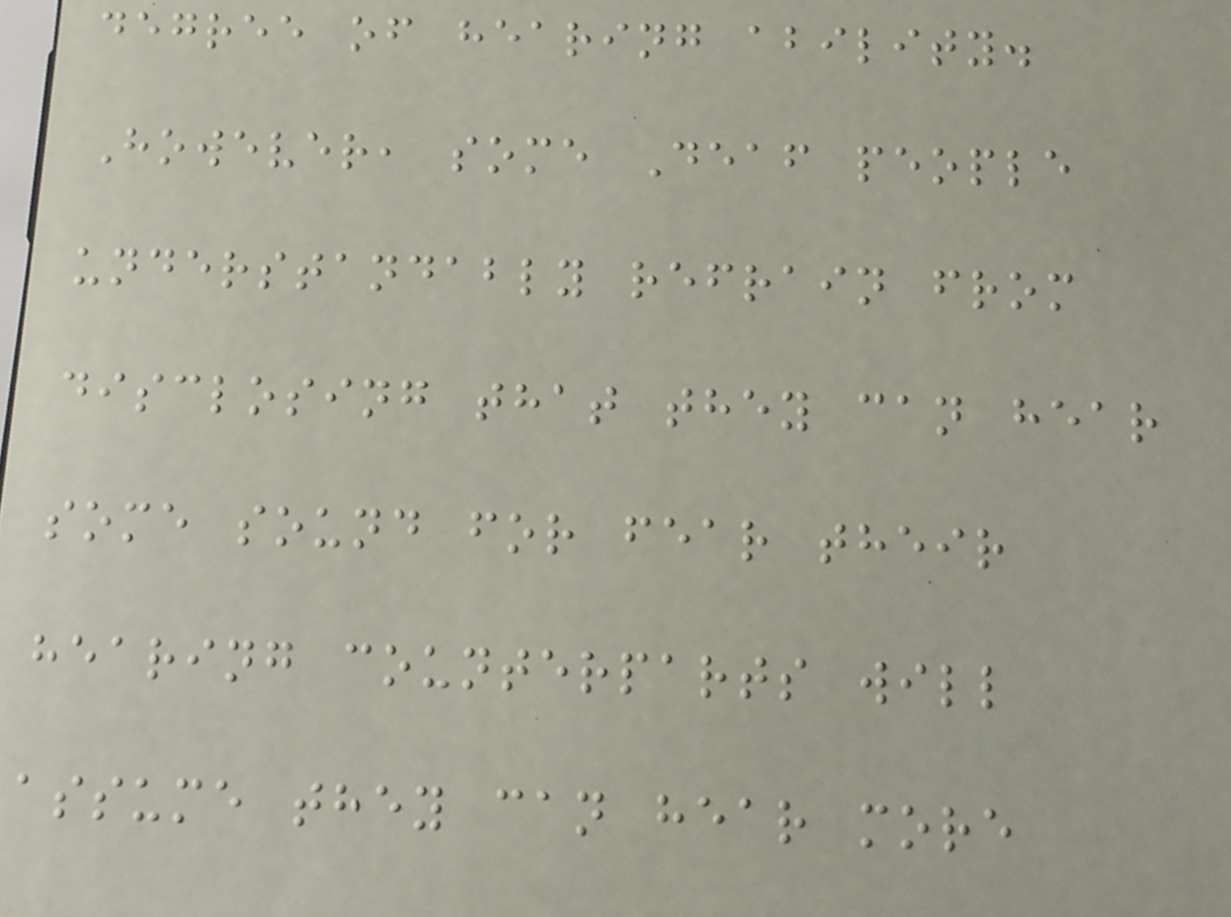degree of hearing ability.
However, some Deaf people
understandably refrain from
disclosing that they can hear
some sound for fear their
hearing counterparts will
assume they can hear more
